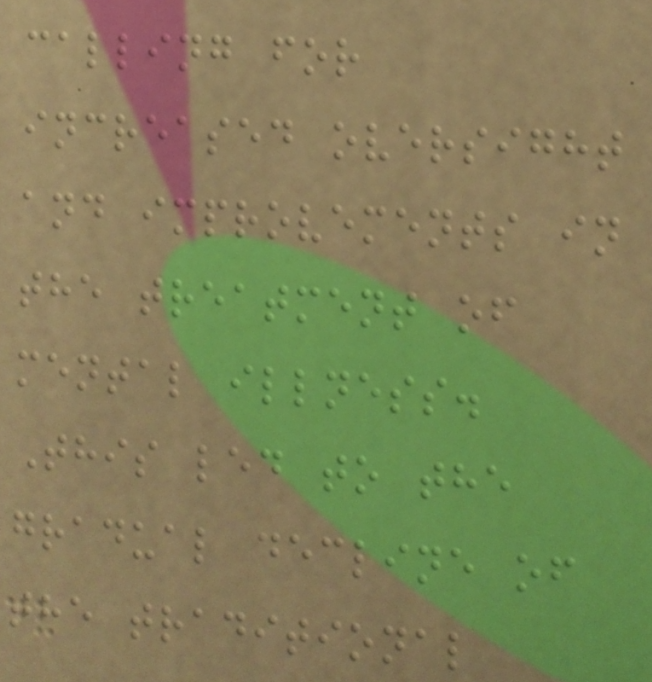calling for
increased oversight
and improvements in
the treatment of
mental illness.
This led to the
gradual decline of
the traditional
